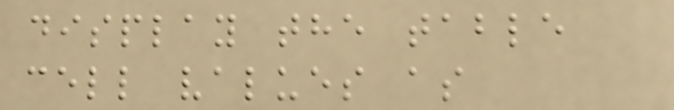display the table
cell values as
